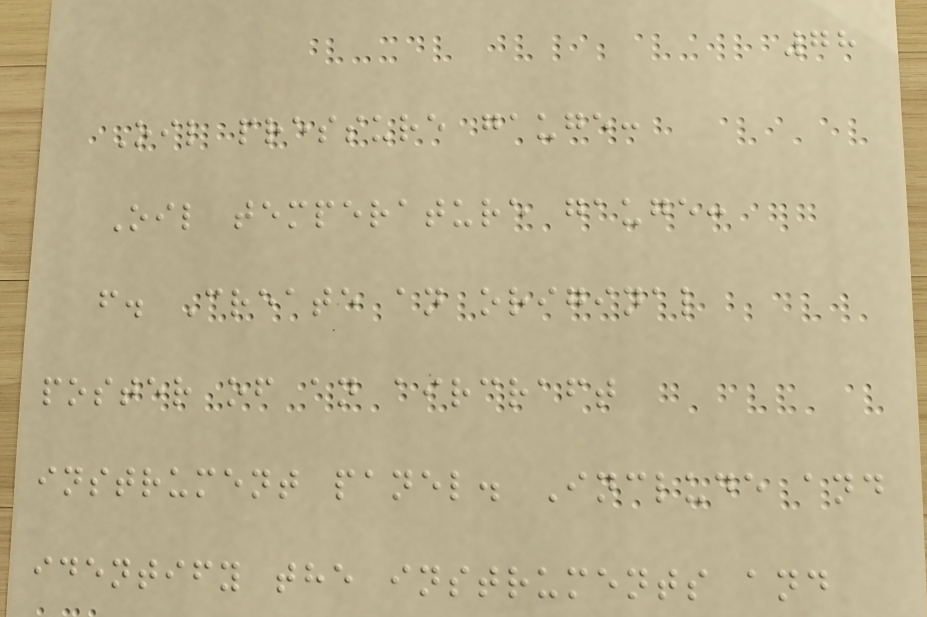78
Oil pressure gauge:
Oil temperature gauge:
f. Create an original
poster of an aircraft
instrument panel. Include and
identify the instruments and
